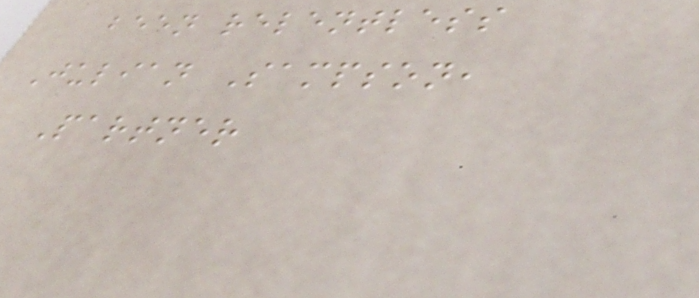been relentless
Julian Sampson,
Partner
